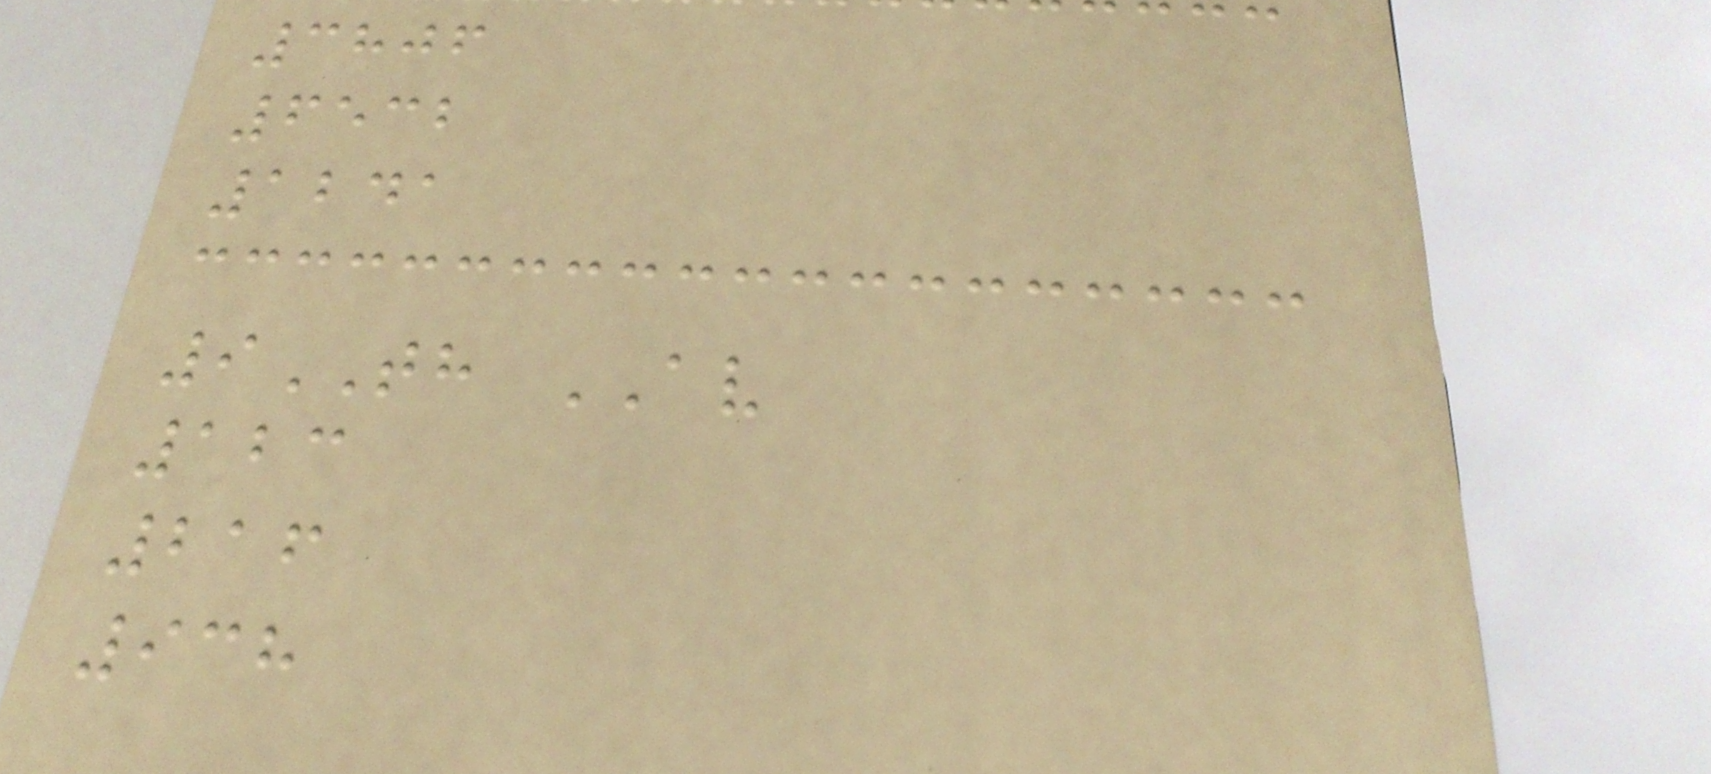3806
6532
1241
9TH AV
123
216
938
